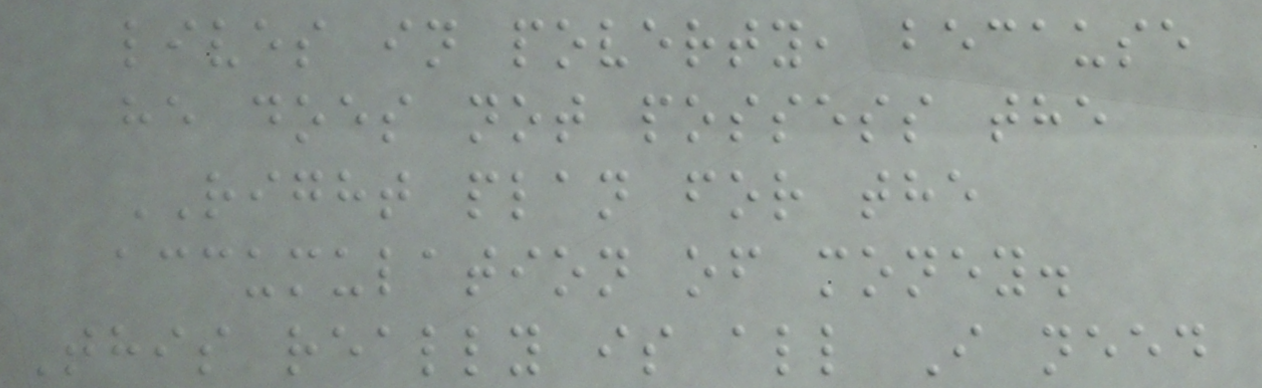lives in poverty, because
he does not possess the
RIGHT plan for the
accumulation of money.
This really is all I need
